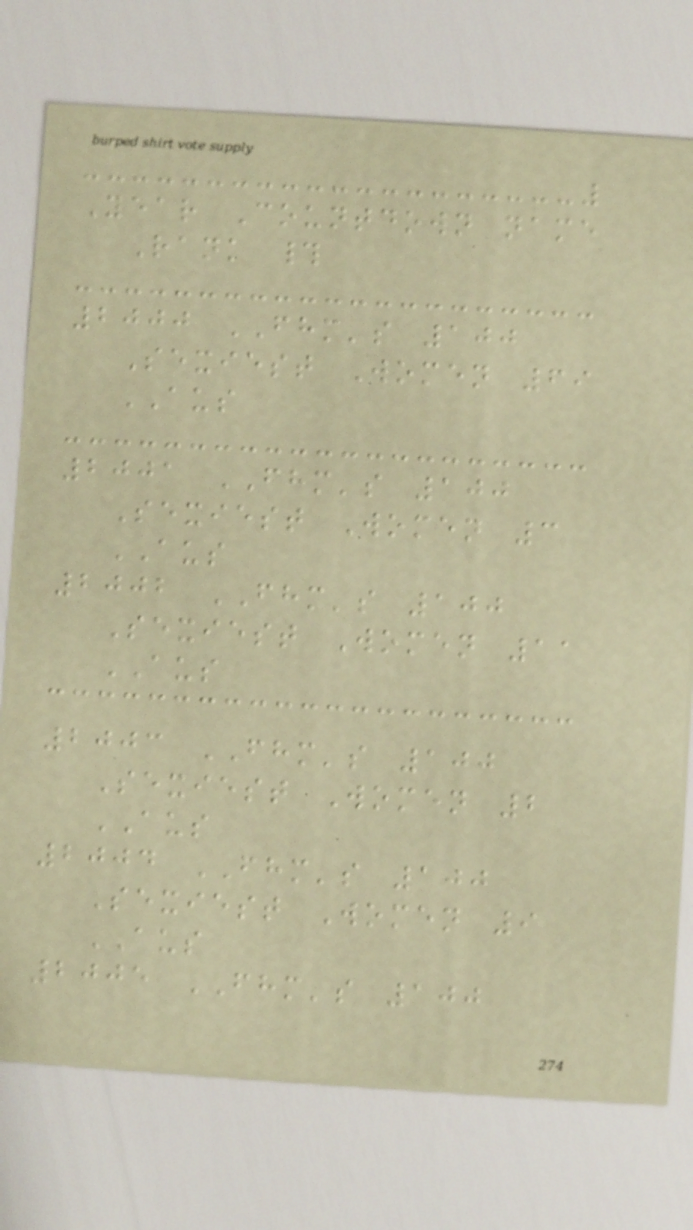Year Countdown name
Rank #
2000 FHM's 100
Sexiest Women 69
AUS
2001 FHM's 100
Sexiest Women 3
AUS
2002 FHM's 100
Sexiest Women 11
AUS
2003 FHM's 100
Sexiest Women 2
AUS
2004 FHM's 100
Sexiest Women 9
AUS
2005 FHM's 100
